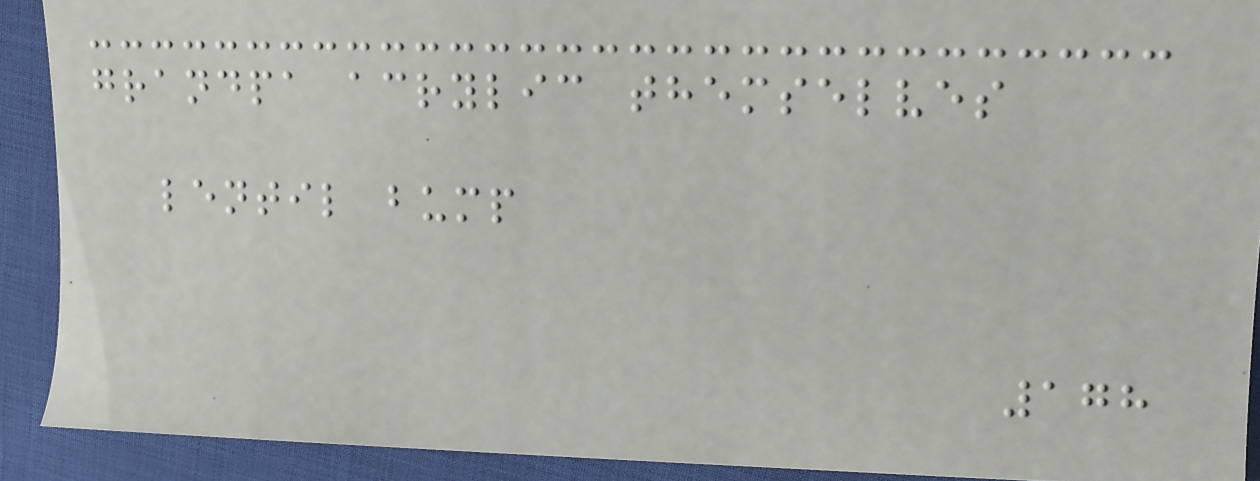grandpa acrylic themselves
lentil bump
178
